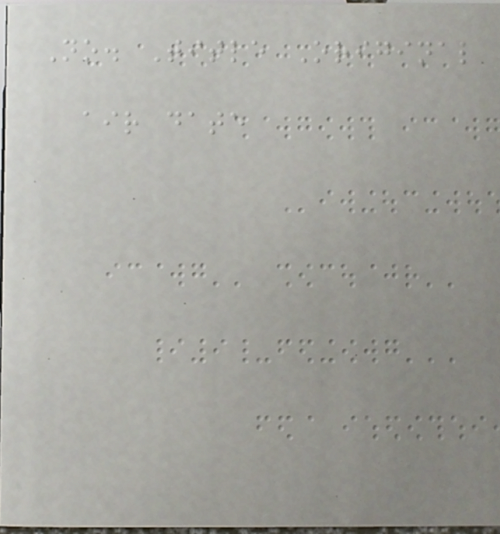No. Title Original
air date
